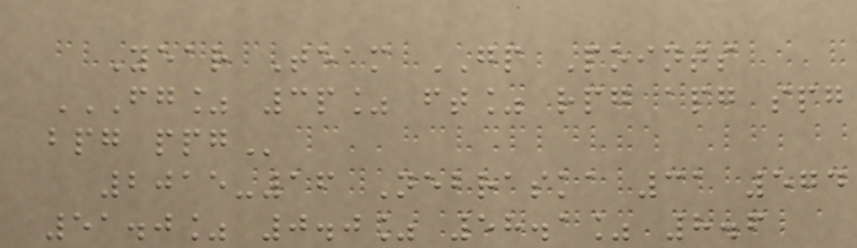Year Team GP Points
FG% 3P% FT% RPG APG SPG
BPG PPG
2015-16 Nebraska 31 574
51.0% 0.0% 58.1% 8.6
